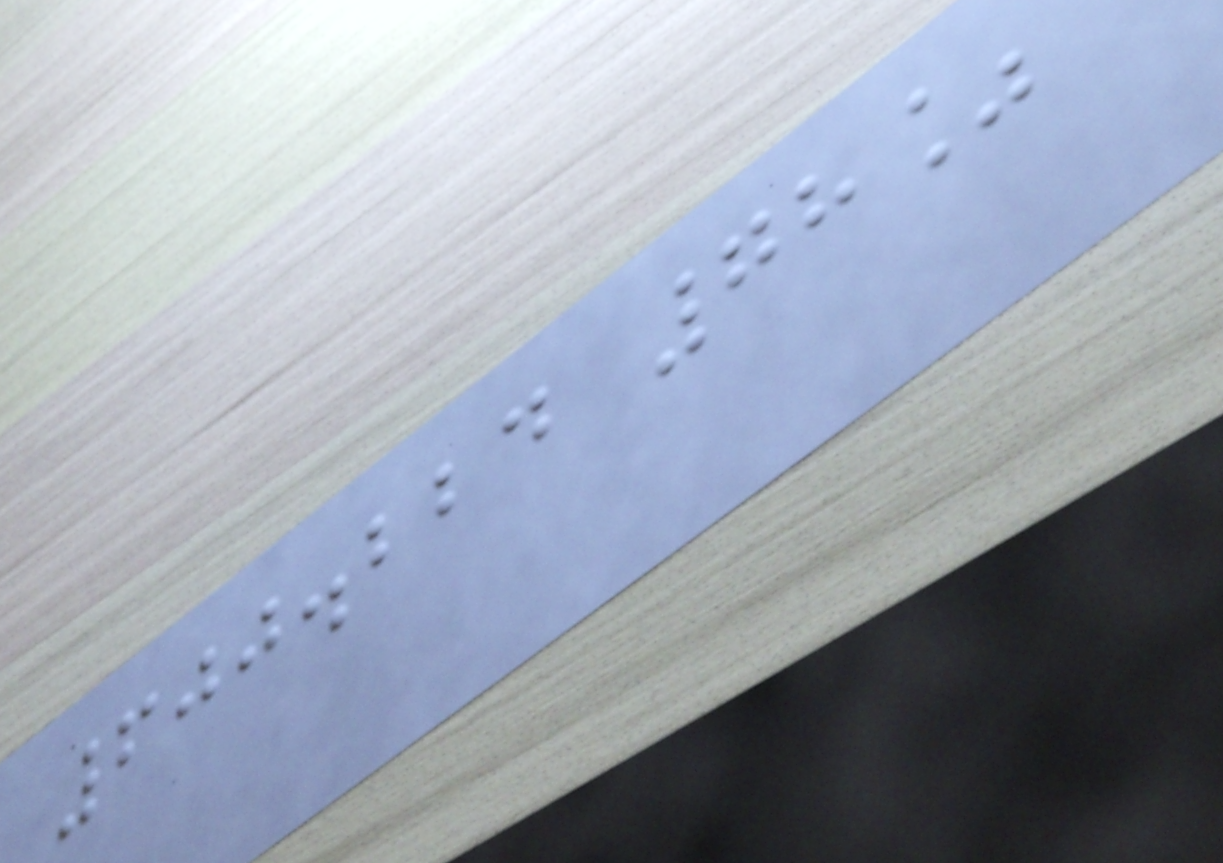600.224 78%
